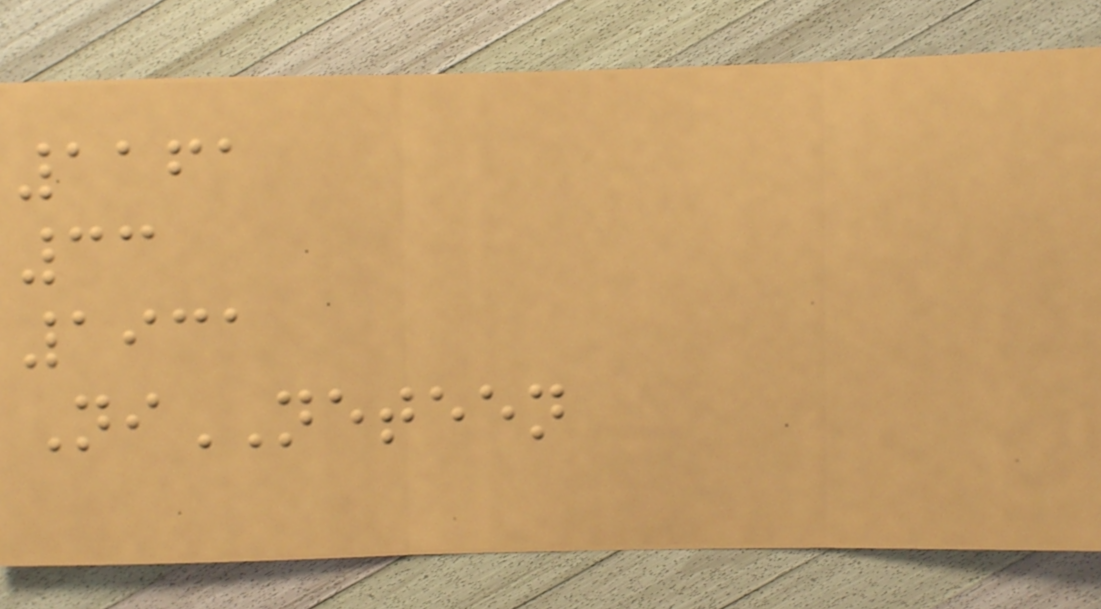1161
33
1931
NiNETEEN
